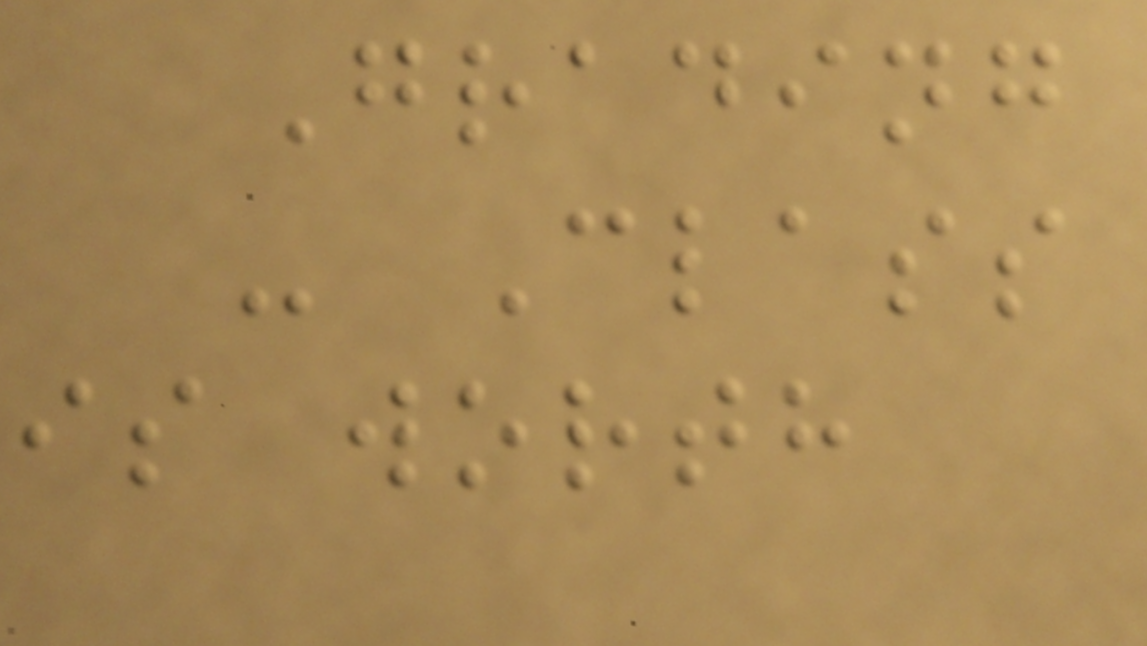Grading
- Class
is worth
